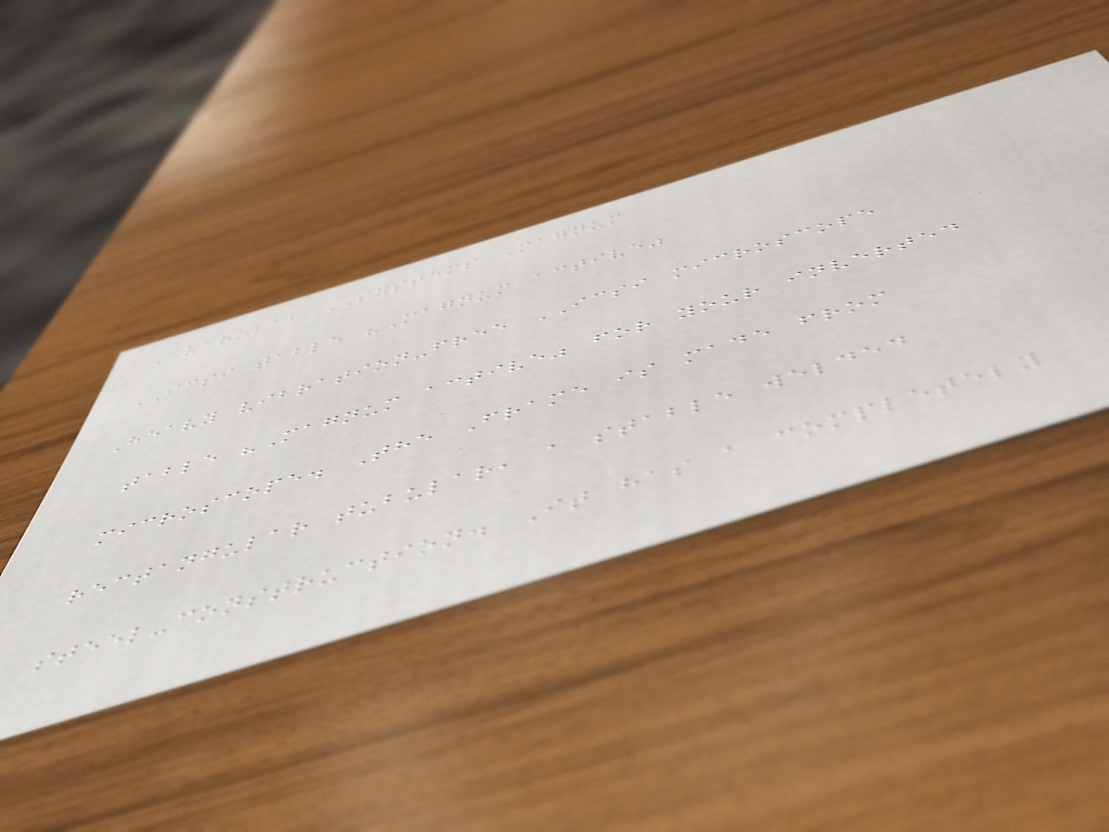VAROLAB SYSTEMS Magnum
ICSI table "Magnum active"
Heavy vibration-free ICSI microscope
table "Magnum active" for your inverted
microscope. The Frame is made from
rectangular tubular, a stable welded
steel-construction. It has a completely
